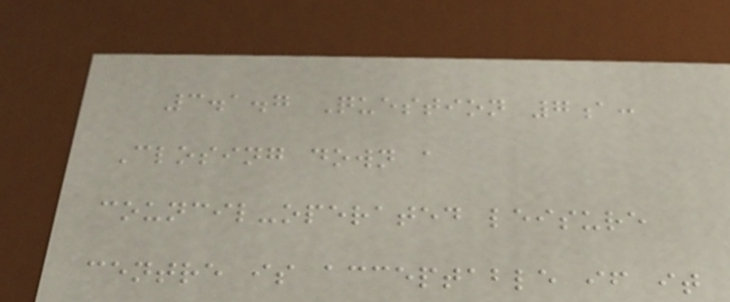3.1.7 Question 7a:
Closing down a
council-operated leisure
centre is acceptable if it
